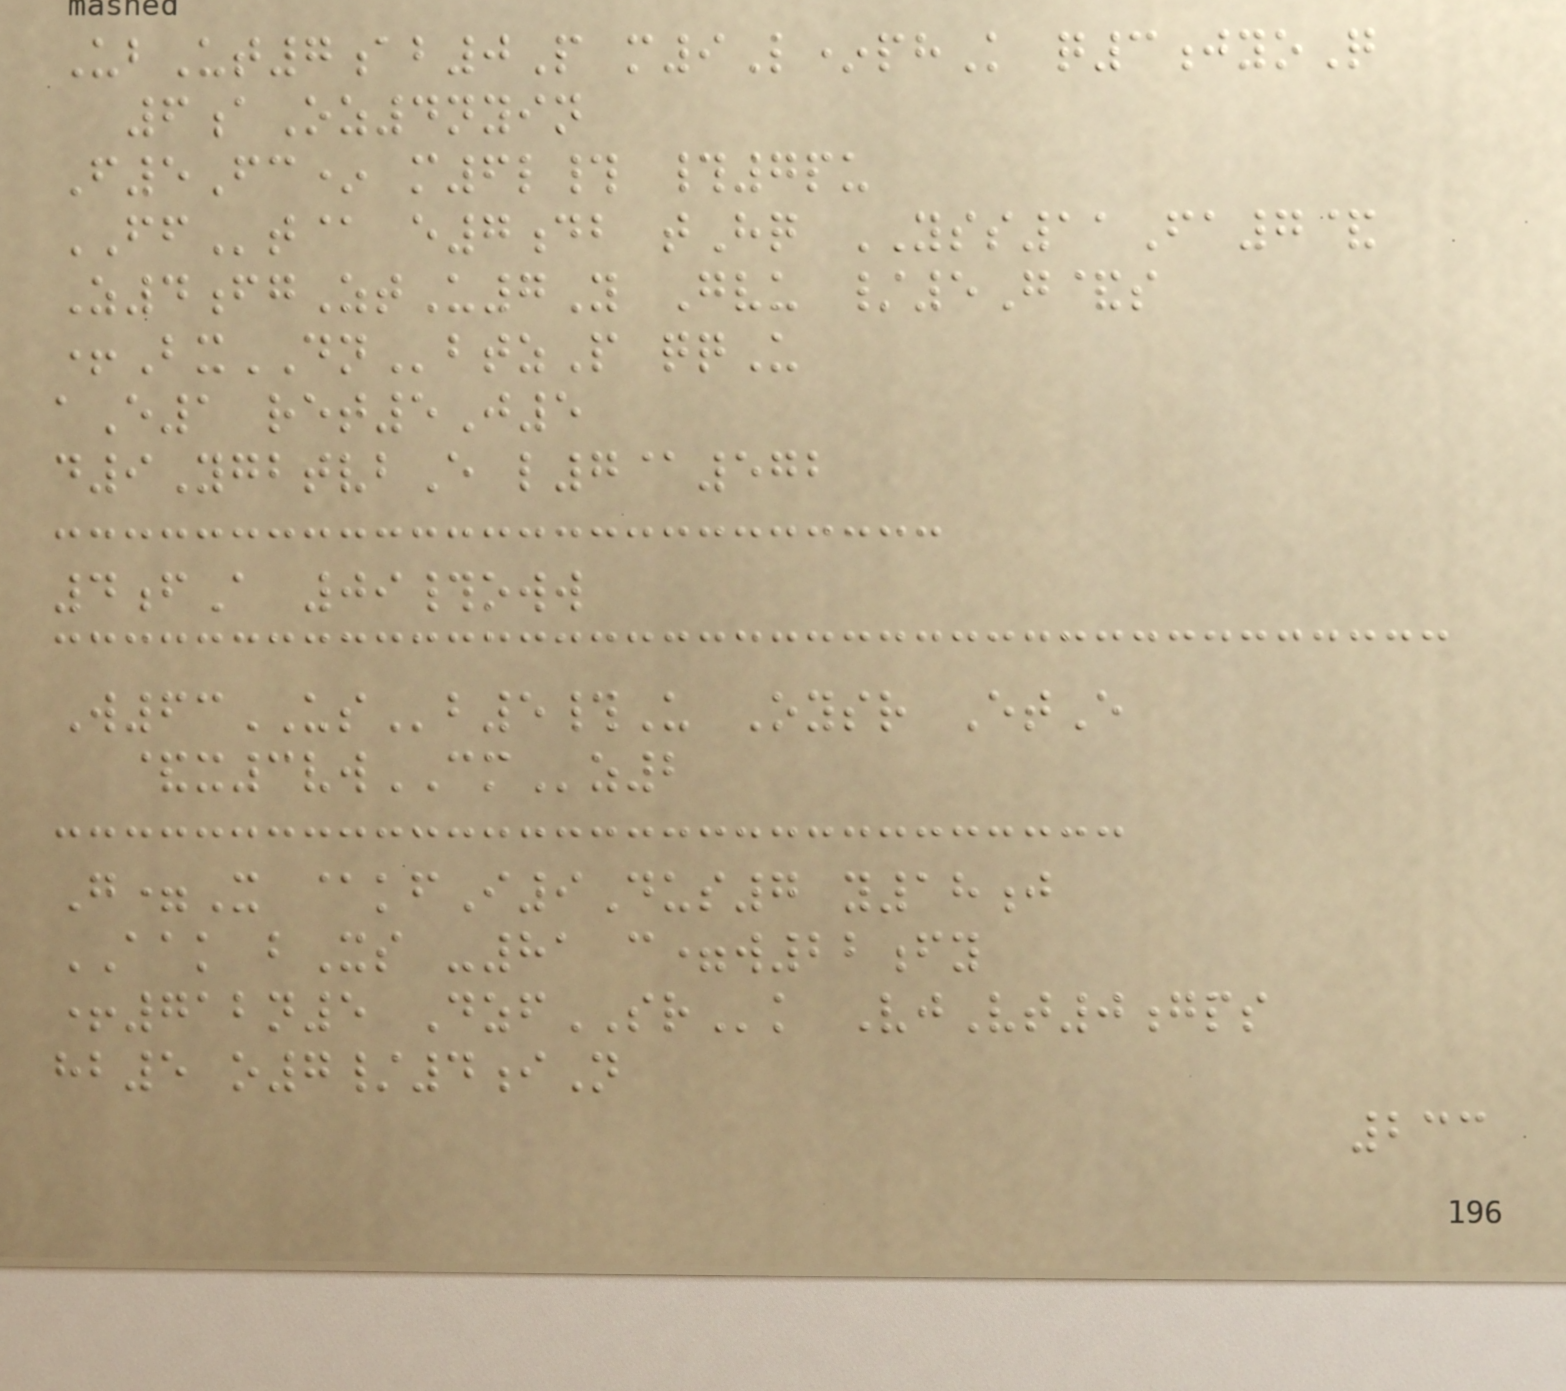UbUt7ab0P m9L*phK q3jyoQ
6aOz4nyin
F5Fc* m6l# #7pu
FFt@ e7db tHq YSS11Fa7&
Z4fgZtU7Y Gvu /5G&s
+BxDNbtzP qqU
aE1 ret5J5
d9YgbtvbE l7@572
4fA 09#oww
W63USb5#U Oysr EtE
&x3vwCMz2
G=X @kfI9Dus7 y18j
AAK bXs -81 c=w22fy
+712n5 DzfSRk VjVt0gps
hb5 o7/4iN
233
